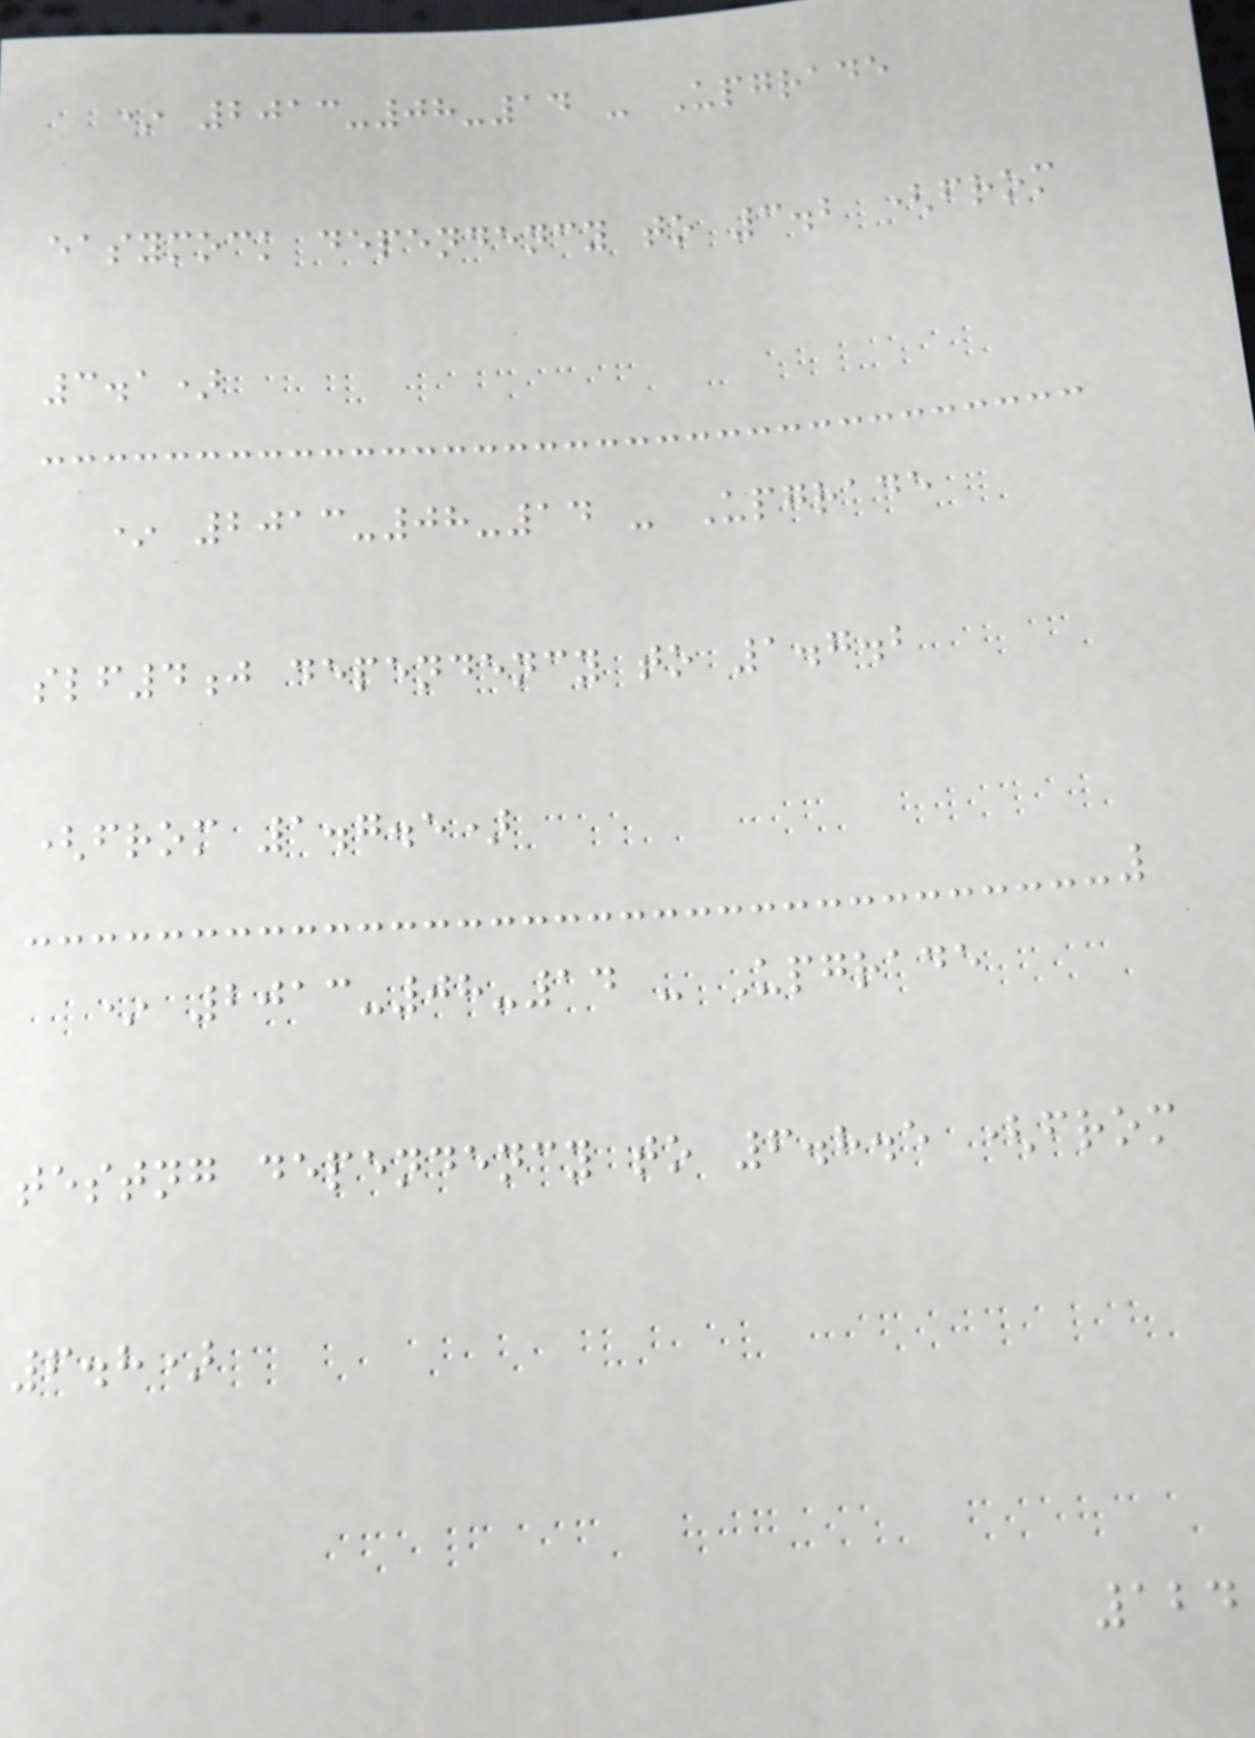* 2013-08-14 - Upgrade
easymock dependency to 3.2 (from
3.1)
* 2013-08-14 - Upgrade
slf4j dependency to 1.7.2
(from 1.7.5)
* 2013-08-14 - Upgrade
testng dependency to 6.8.5 (from
6.8)
124
